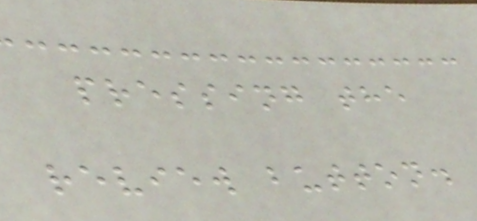pressing the
review button.
